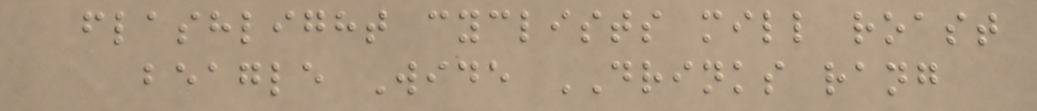flashlight cyclists mill roast
beagle Wide DRINKS rang
